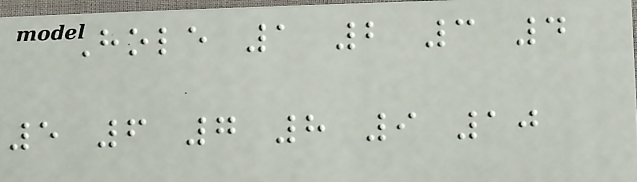Hole 1 2 3 4
5 6 7 8 9 10
